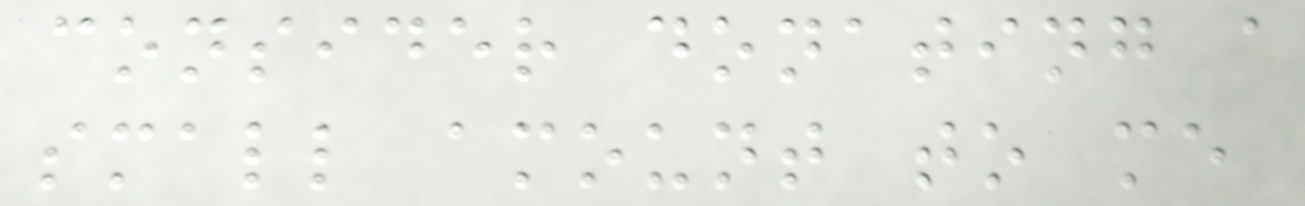consider donating a
small amount to me
